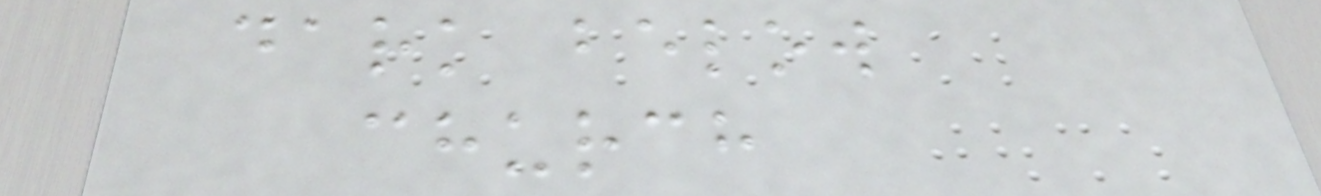dark below
church
